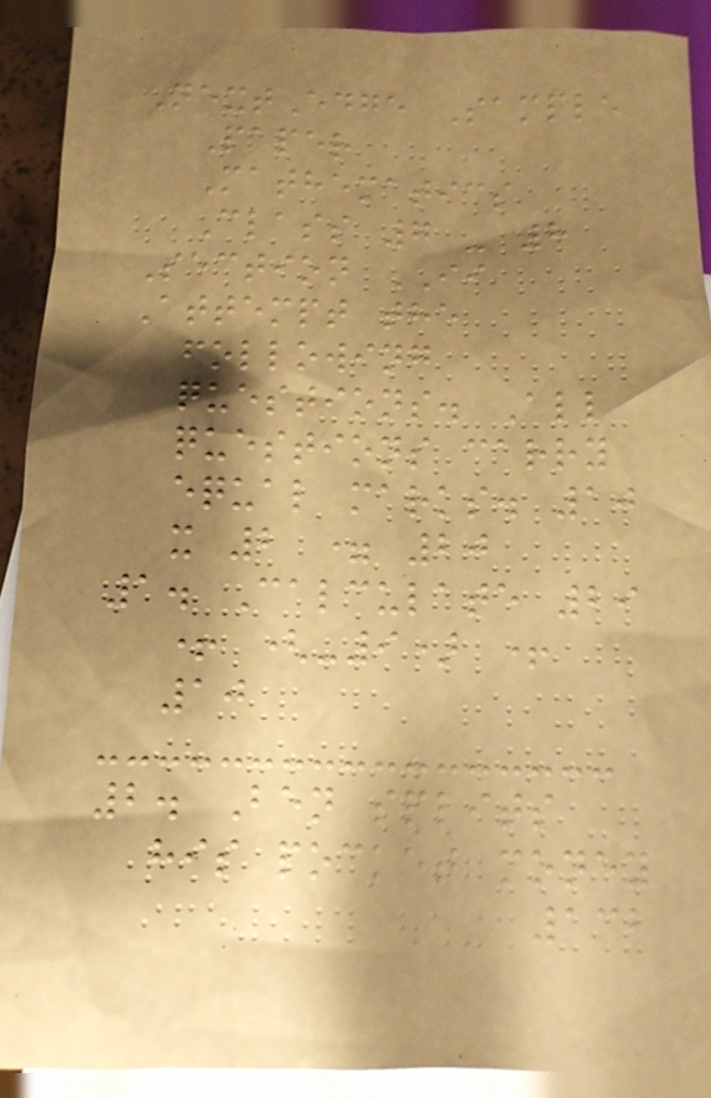NextEdge Sample
Paper
Mathematics
Class 7 - 8
Section II
Attempt the
following
questions. All
questions carry
equal marks. 10
x 2 = 20
1. Calculate 29
+ (-9) +
10
2. Ben splits
his pocket money
132
